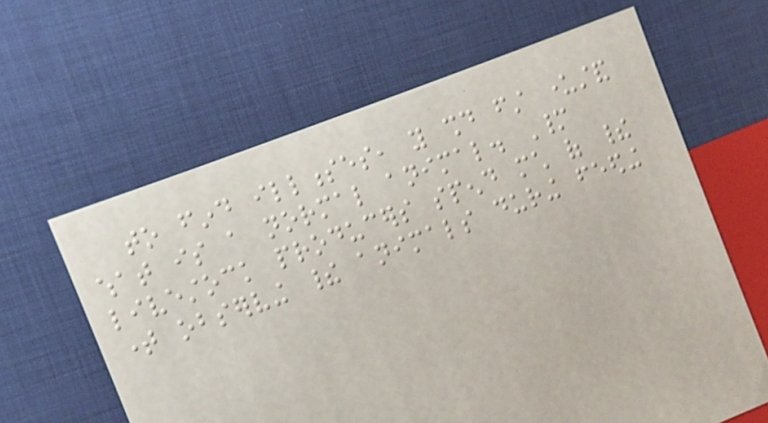to find illnesses, you should first understand
what is a normal animal. Many
livestock producers spend much of their
time observing their animals during feeding
